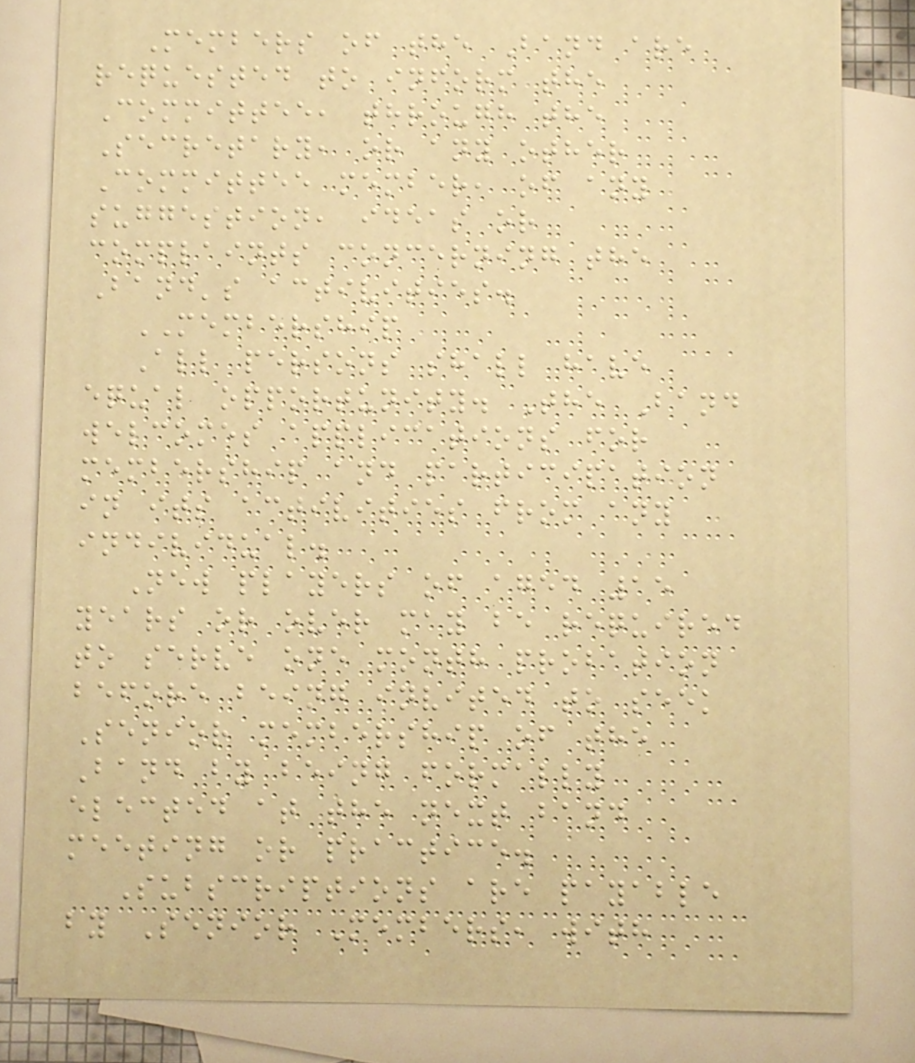Members of the Band are
requested to inform the
Committee, through the
Secretary, or any other
Committee member, of any
suggestion, ideas or
complaints concerning the
Band's activities.
MEMBERSHIP
All persons shall have
equal opportunity. The Band
welcomes applications for
membership and participation
in its activities from any
individual.
New players of aged 15
years or over may be required
to serve one month probation
before being invited to seek
Senior membership of the
Band by being formally
elected at the next band
meeting or practice.
Subscriptions are payable
by Senior Members, with
